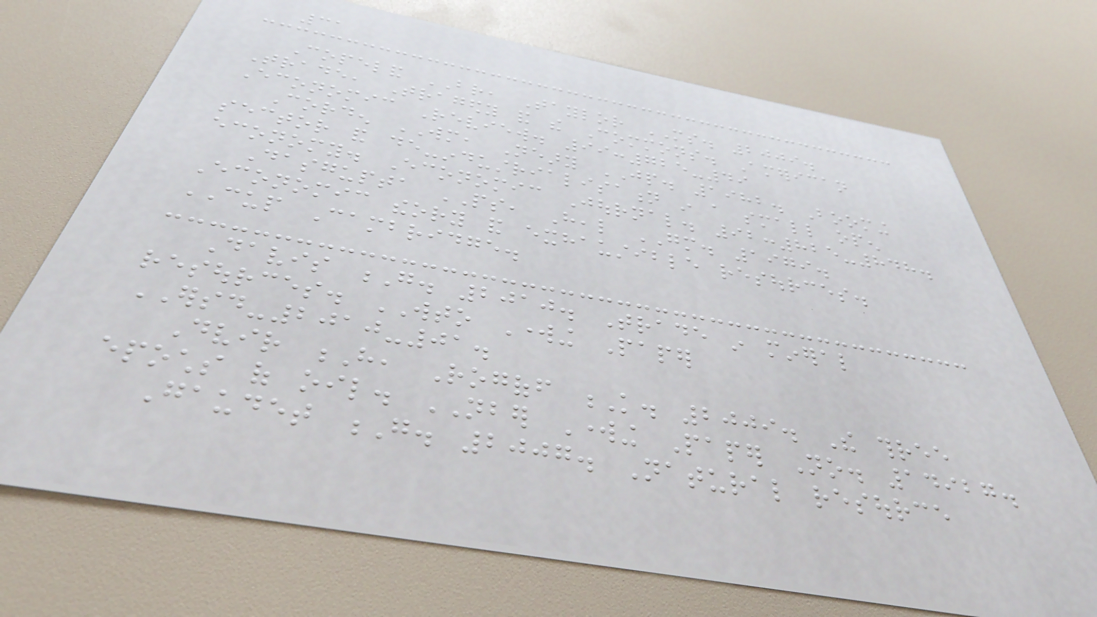31
Copeland BR, Taylor MS. 2009.
Trade, Tragedy and the Commons. American
Economic Review. 99:725-49
Corden WM, Neary JP. 1982. Booming
sector and de-industrialisation in a small open
economy. Economic Journal. 92:825-848.
Dasgupta PS, Heal GM. 1979.
Economic theory and exhaustible resources.
CUP Cambridge.
Davis G. 2010. Trade in mineral
resources. WTO Working Paper
ERSD-2010-01.
Dvir H, Rogoff K. 2009. The three
epochs of oil. NBER Working Paper No. 14927.
Gaudet G. 2007. Natural resource
